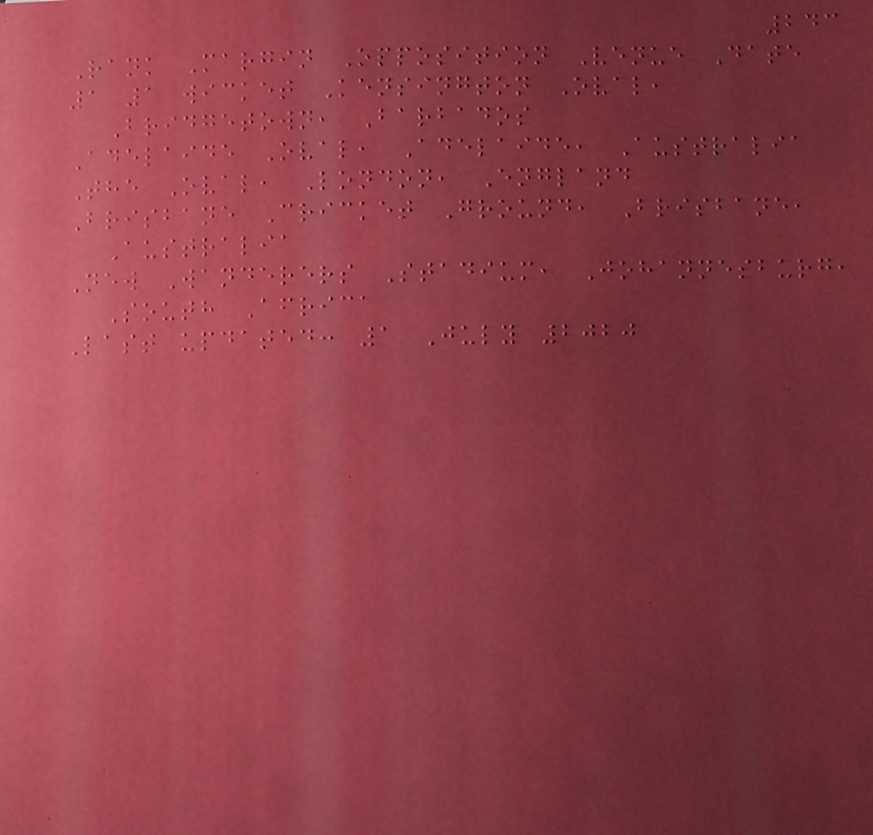243
Rank Margin Opposition Venue Date
1 1 wicket Kensington Oval,
Bridgetown, Barbados
Adelaide Oval, Adelaide, Australia
The Oval, London, England
Brisbane Cricket Ground, Brisbane,
Australia
New Wanderers Stadium, Johannesburg,
South Africa
Last updated: 1 July 2020
